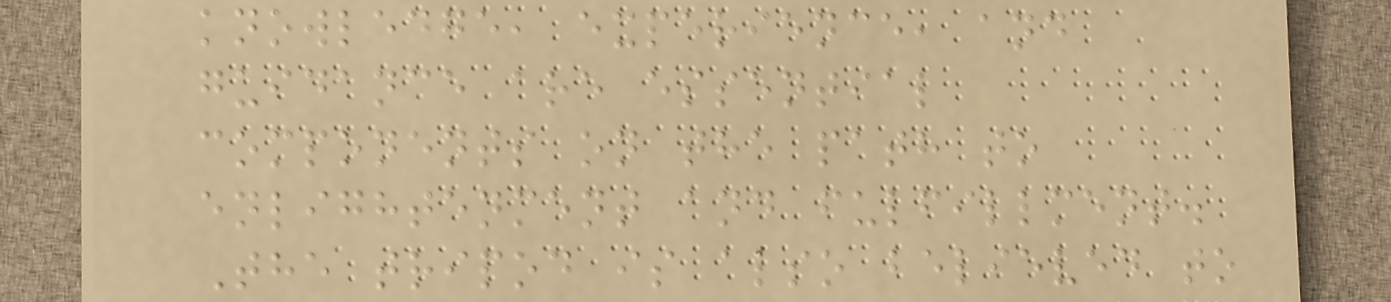knowledge, experience, and
guidance are essential
components on the path to
enlightenment and fulfillment.
The tripod is also believed to
